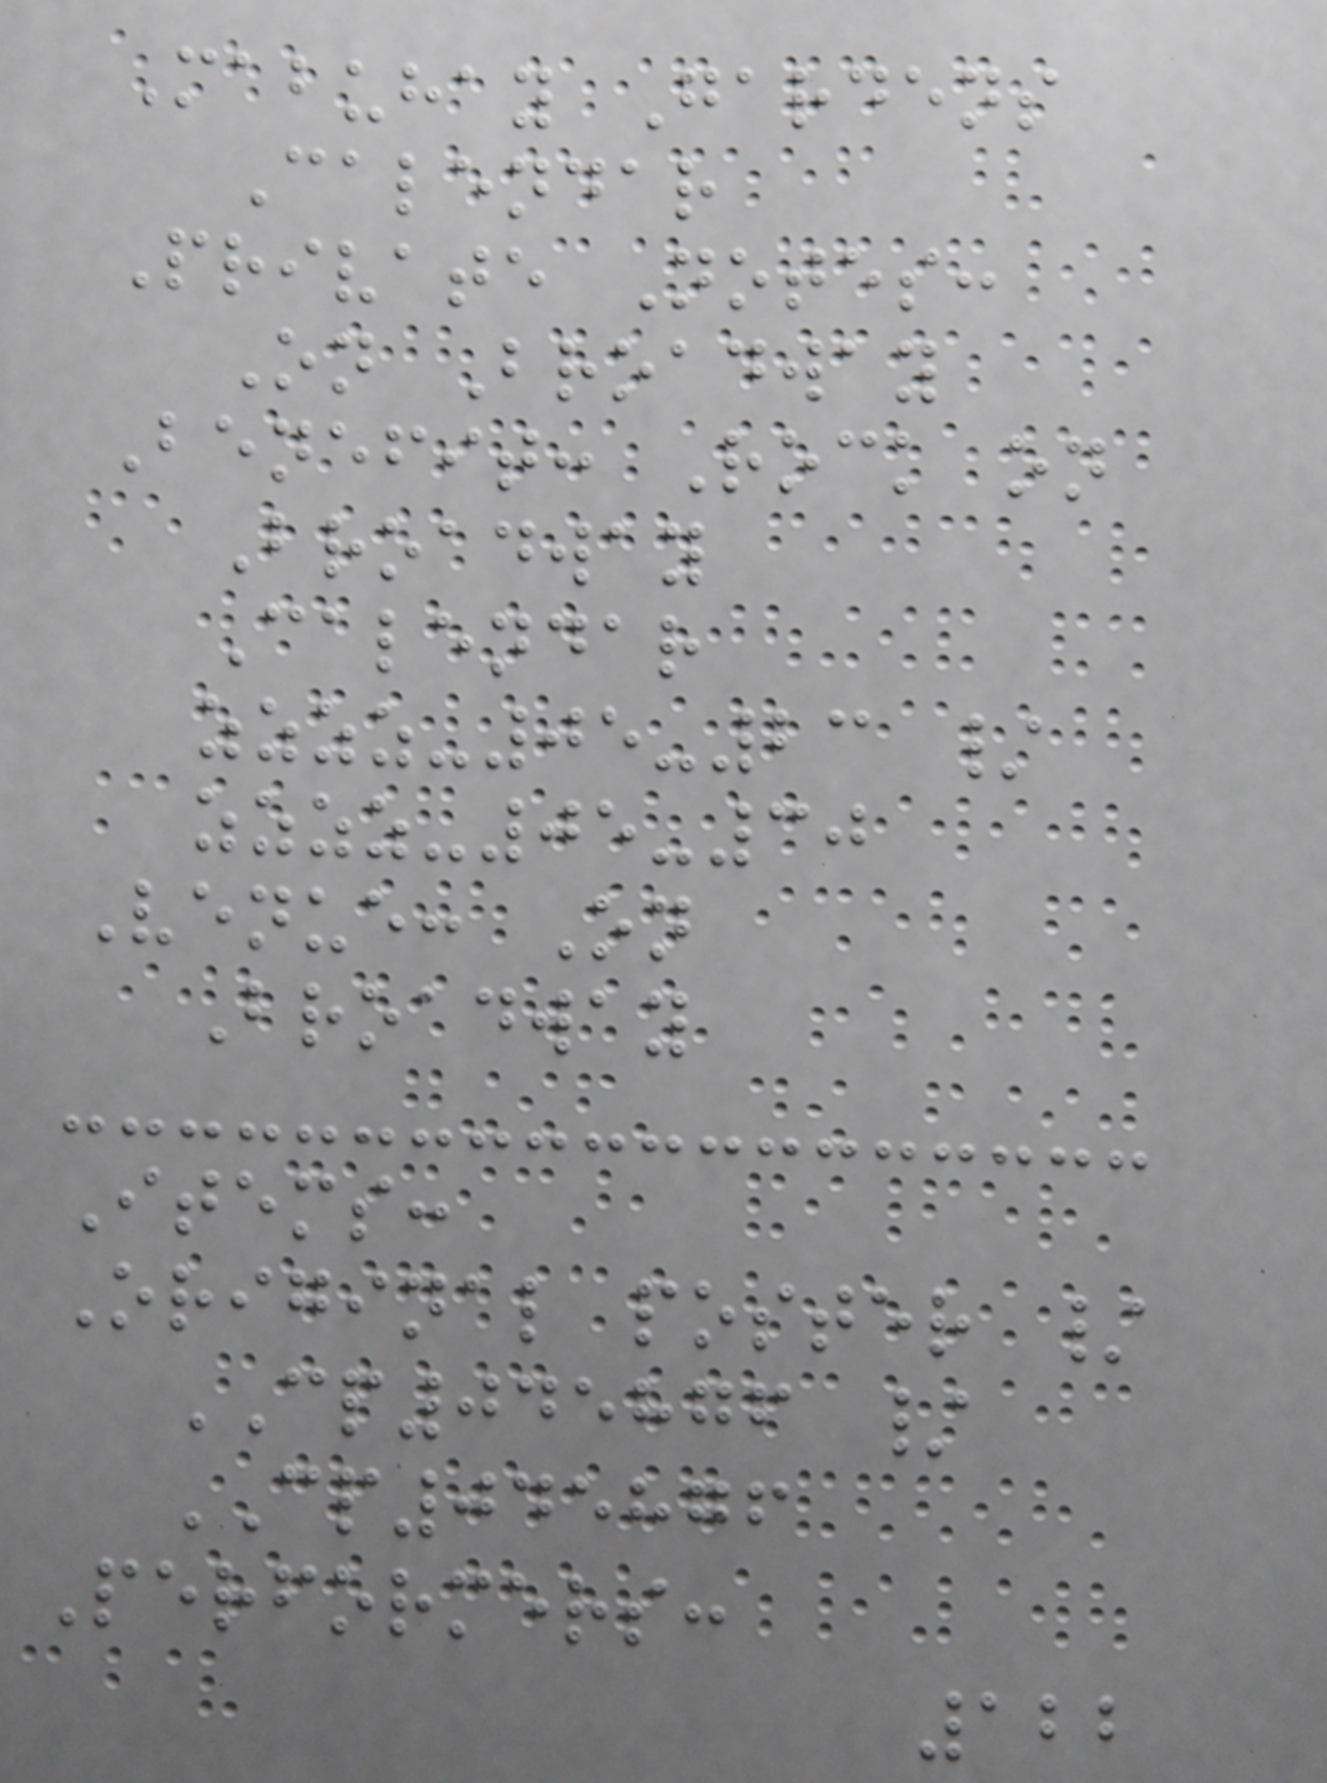Mabuhay Gardens
Calendar
Private Notes:
On Broadway
Benefit: Rock on
Broadway
Calendar
zzzz-05-23 /
zzzz-05-30
Venue: On
Broadway
Items:
Original poster /
CP045876 /
CP045876
Performers:
122
